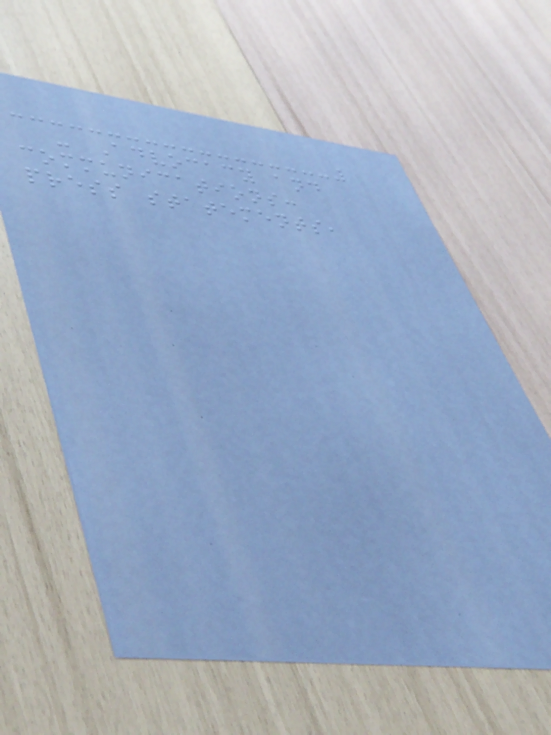- Advocacy and
communications:
press statements,
